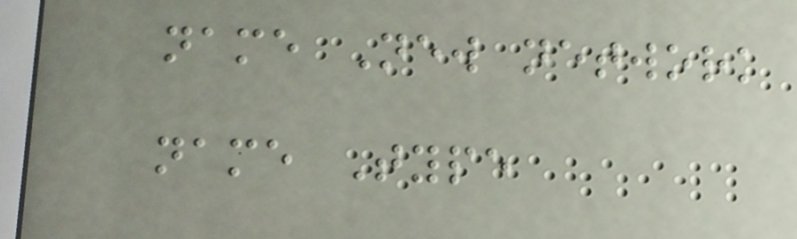name New network
name Type
